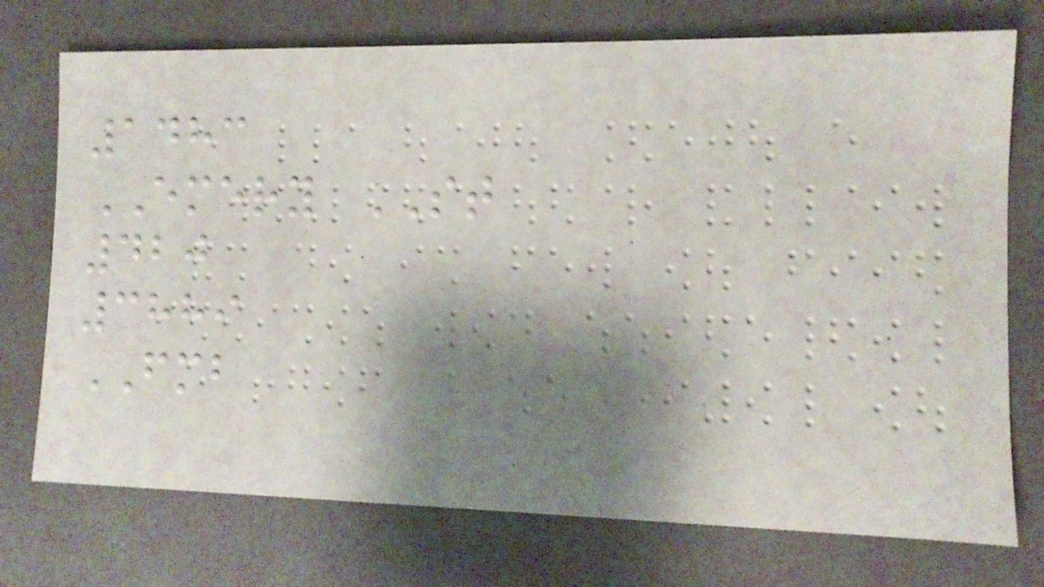1483
EMERY ST
420
3889
FMB
